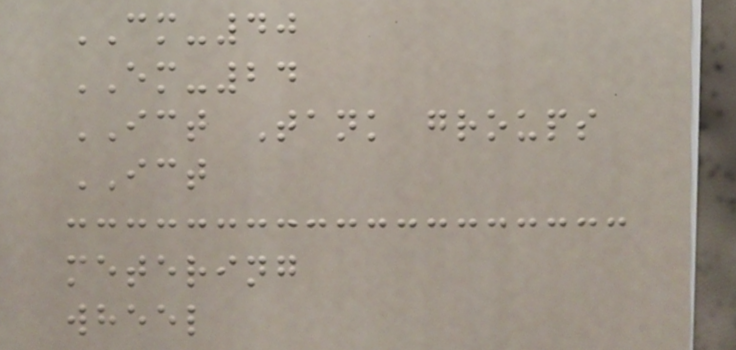CM-40
EM-24
ICT Tank groups
ICT
metering
wheel
